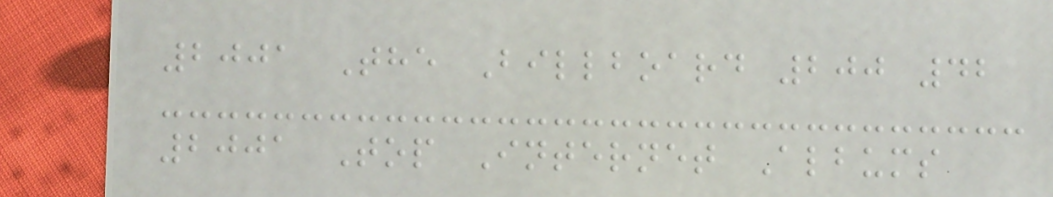2001 The Billboard 200 42
2001 Top Internet Albums
